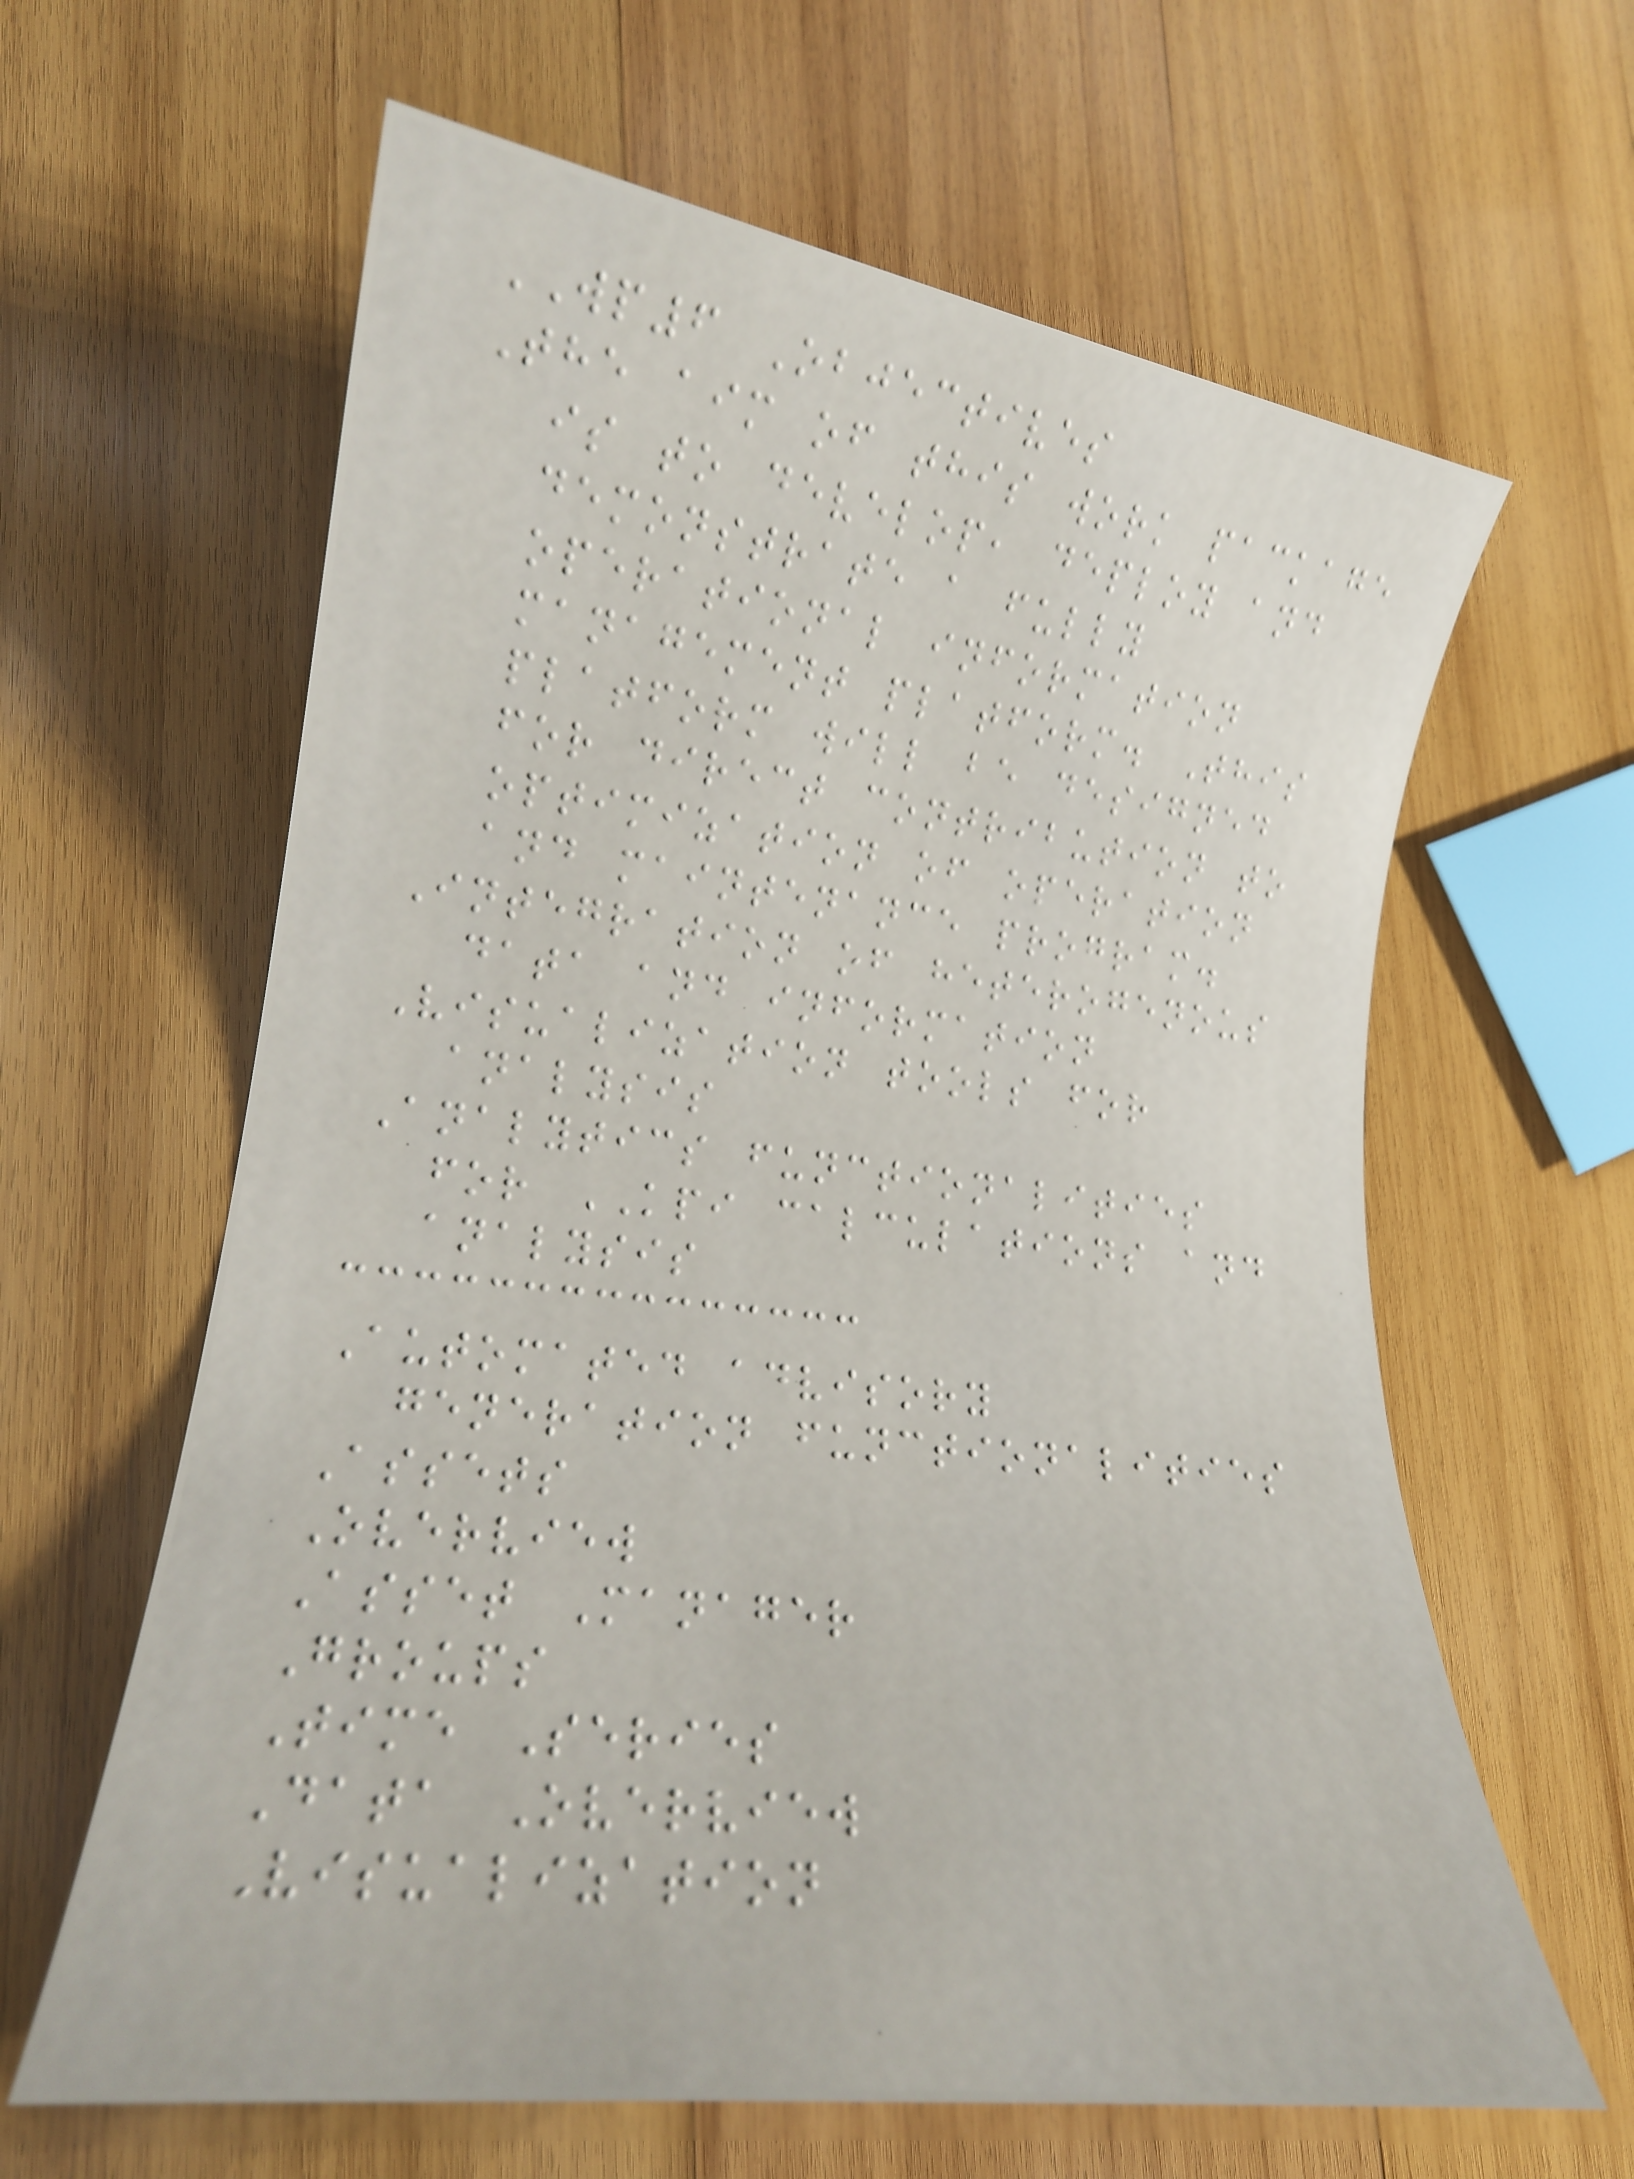WP6 Objectives
The aim of this work package
is to develop, deploy and
demonstrate a fully
operational information
management platform. This
platform will be designed
for direct contribution to
optimization of operation
and maintenance program.
Integration of heterogenous
data and information
Visualization tools for
analysis
Analytics functionalities
for KPI calculations and
analysis
Automated advisory
generation functionalities
Assets
Overview
Asset Manager
Groups
Time Series
Data Overview
Visualization
